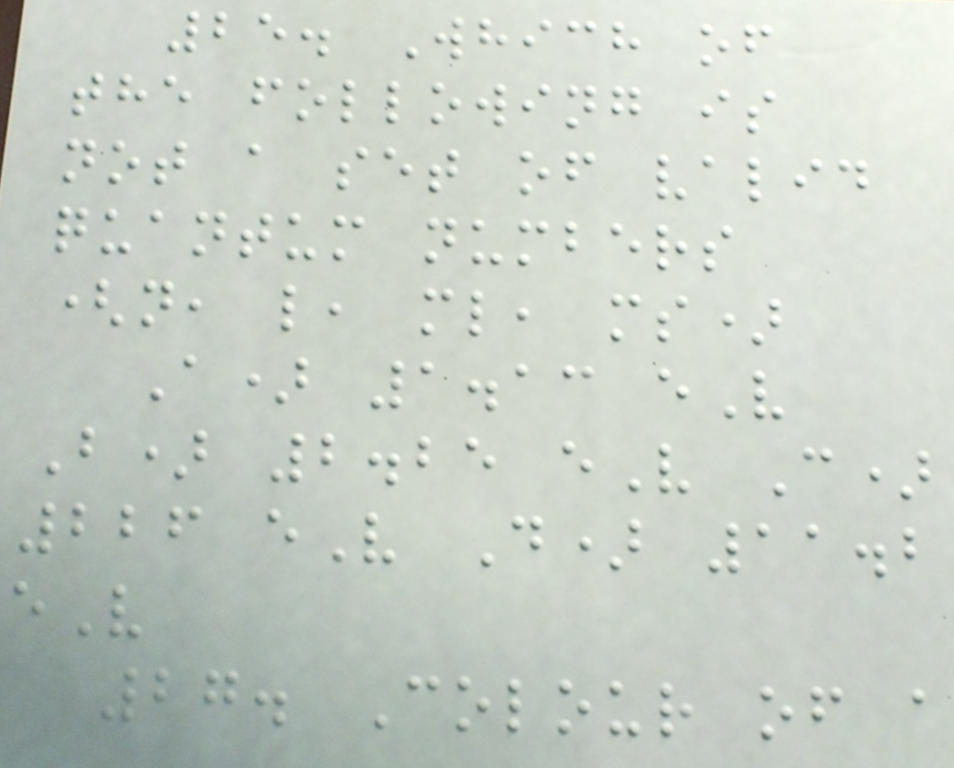25. Which of
the following is
not a set of valid
quantum numbers
(n, l, ml, ms)
A) 1.13 eV
B) 2.25 eV C)
226 eV D) 11.2
eV
27. Colour of a
